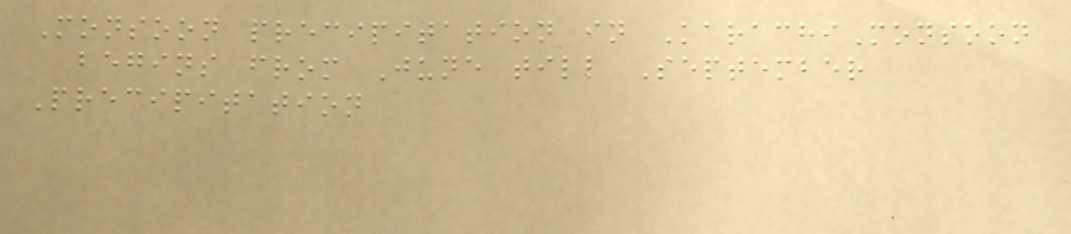Monsoon precipitation in KarachiMonsoon
begins from June till September
Precipitation
